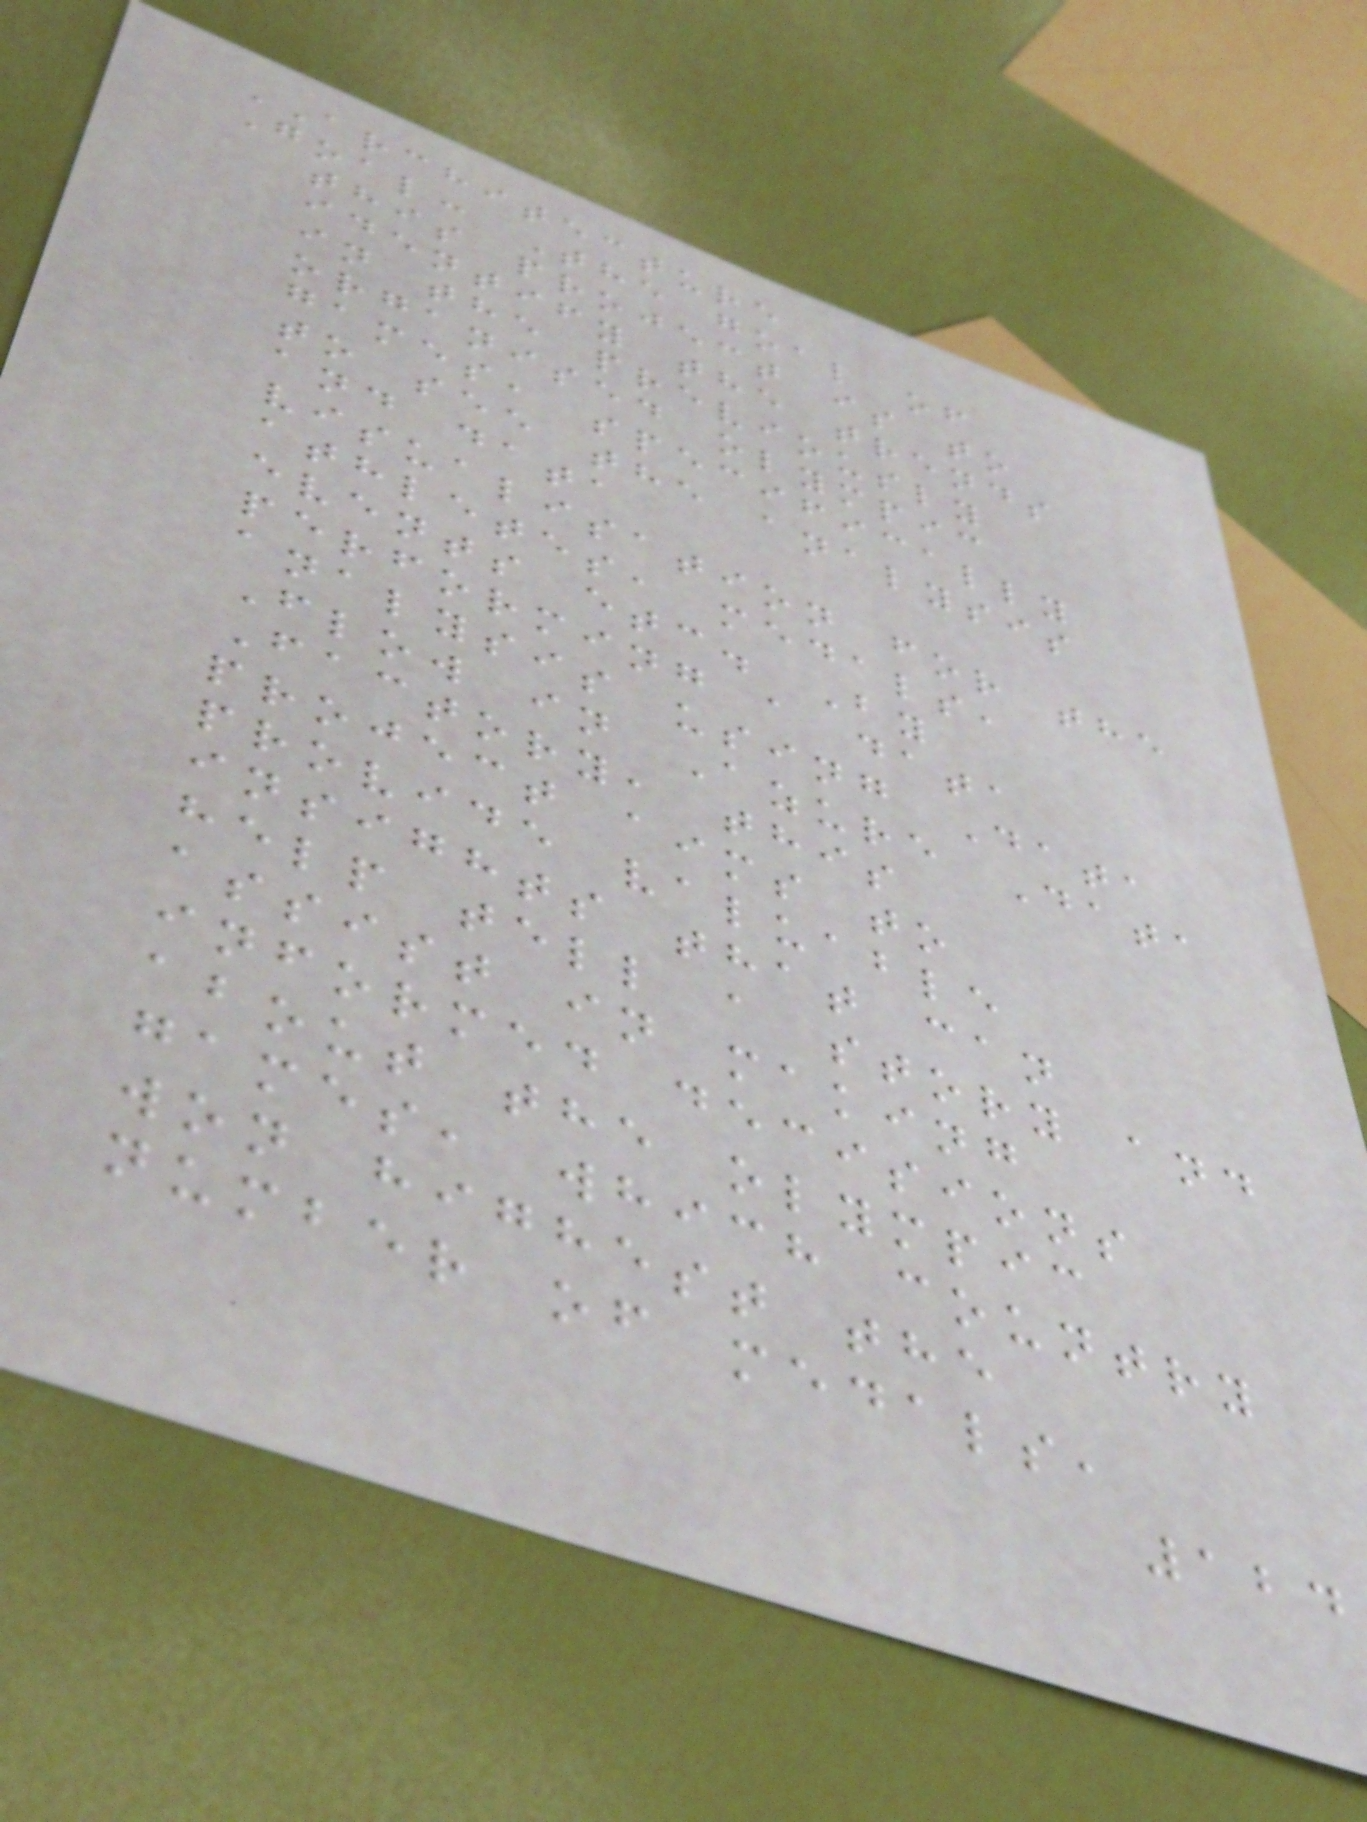ARCHITECTURE
Goal: The goal of
this project is to
identify the trends
in the previously
organised olympic
games, specifically
to see the analysis
and data
visualisation for the
athletes, medals,
events etc. By
performing a data
analysis using Data
Flow in Azure Data
Factory, this
project aims to
provide valuable
insights that can
help tell a story and
assist in making
informed decisions
about the olympic
games, which country
won highest the
number of medals,
124
